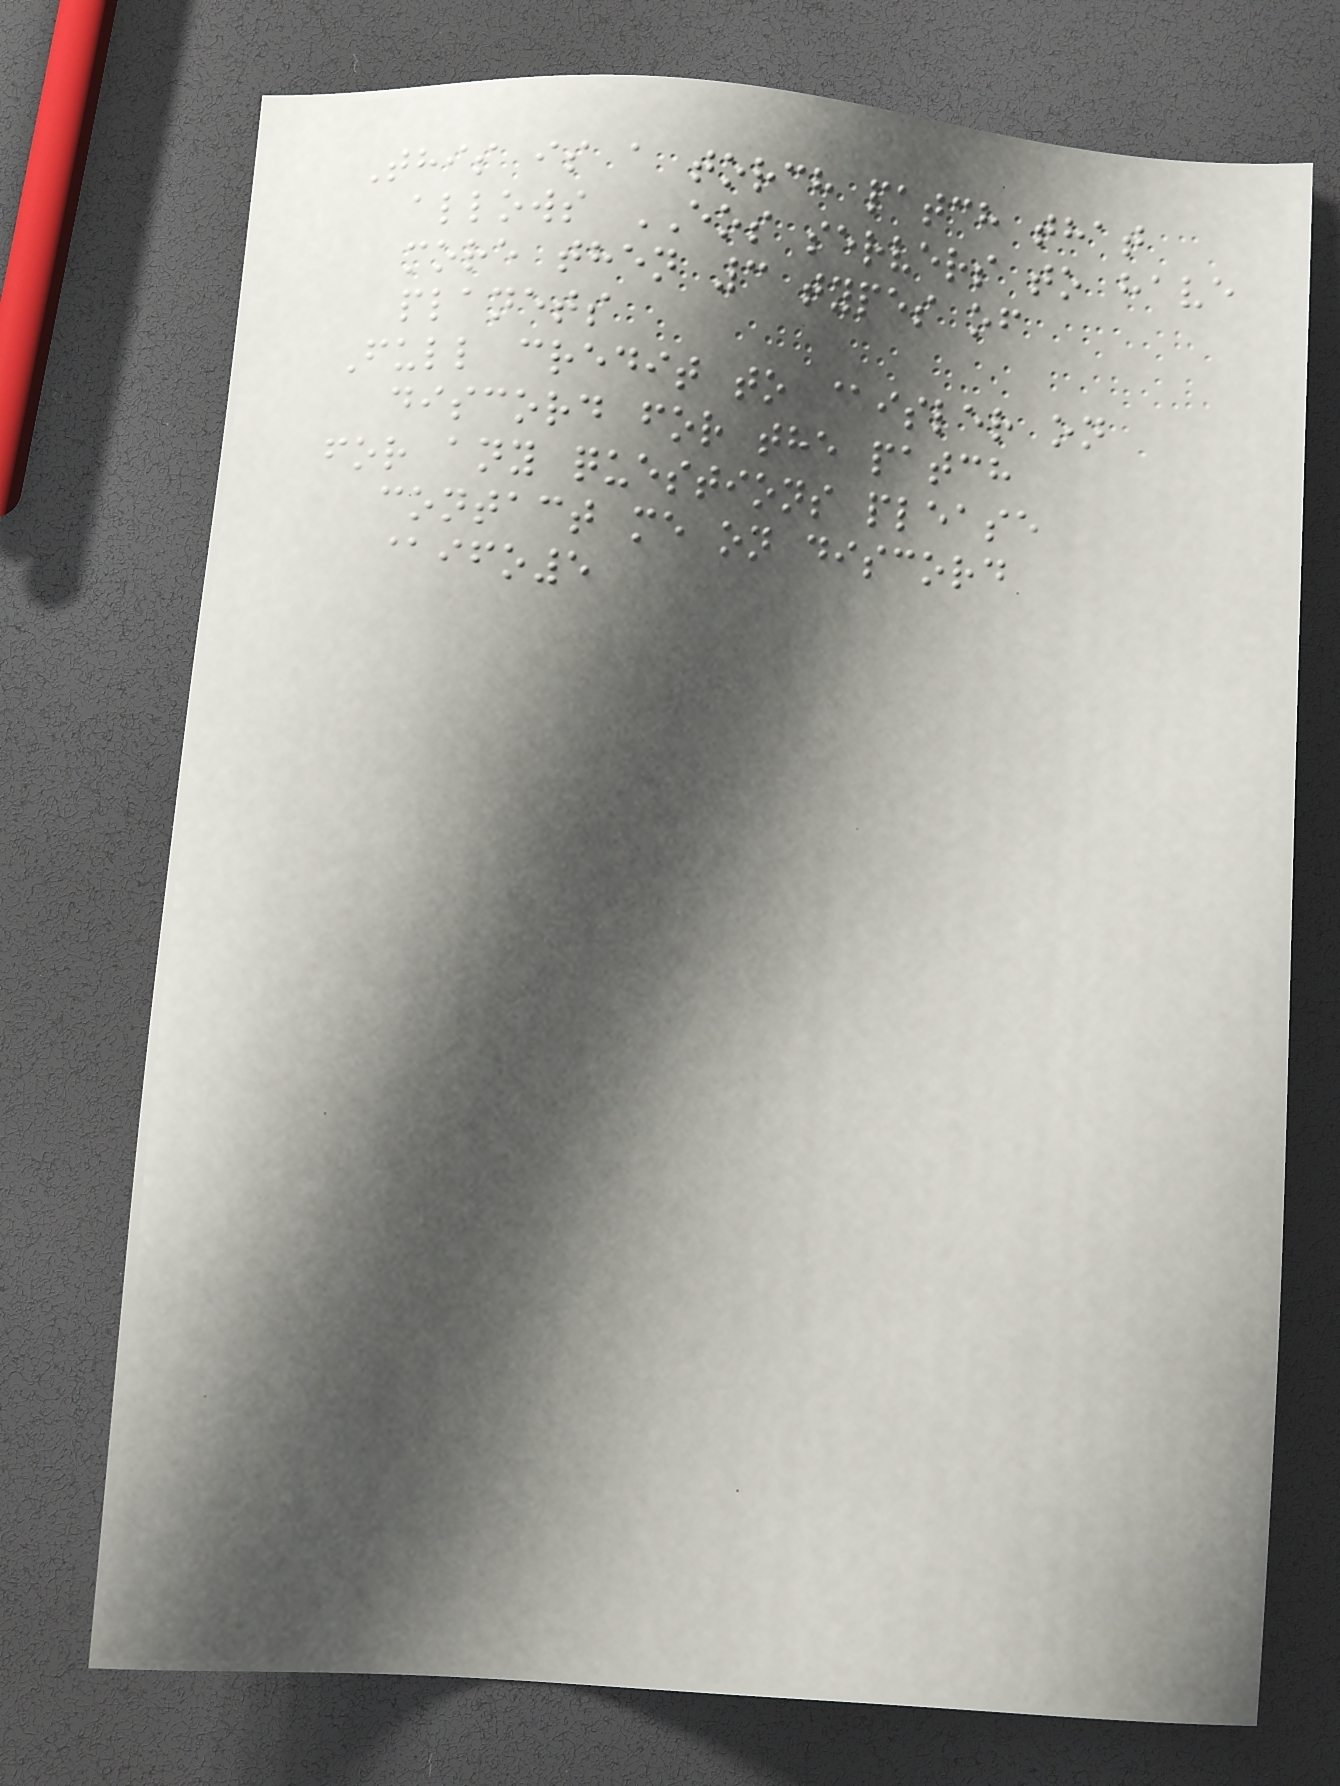This is a torch patch that
allows EOS servers to have
more then 3 types of
planets
Full credit to @isler on
discord for the patch
for any questions please
contact me on discord
@ifo5
